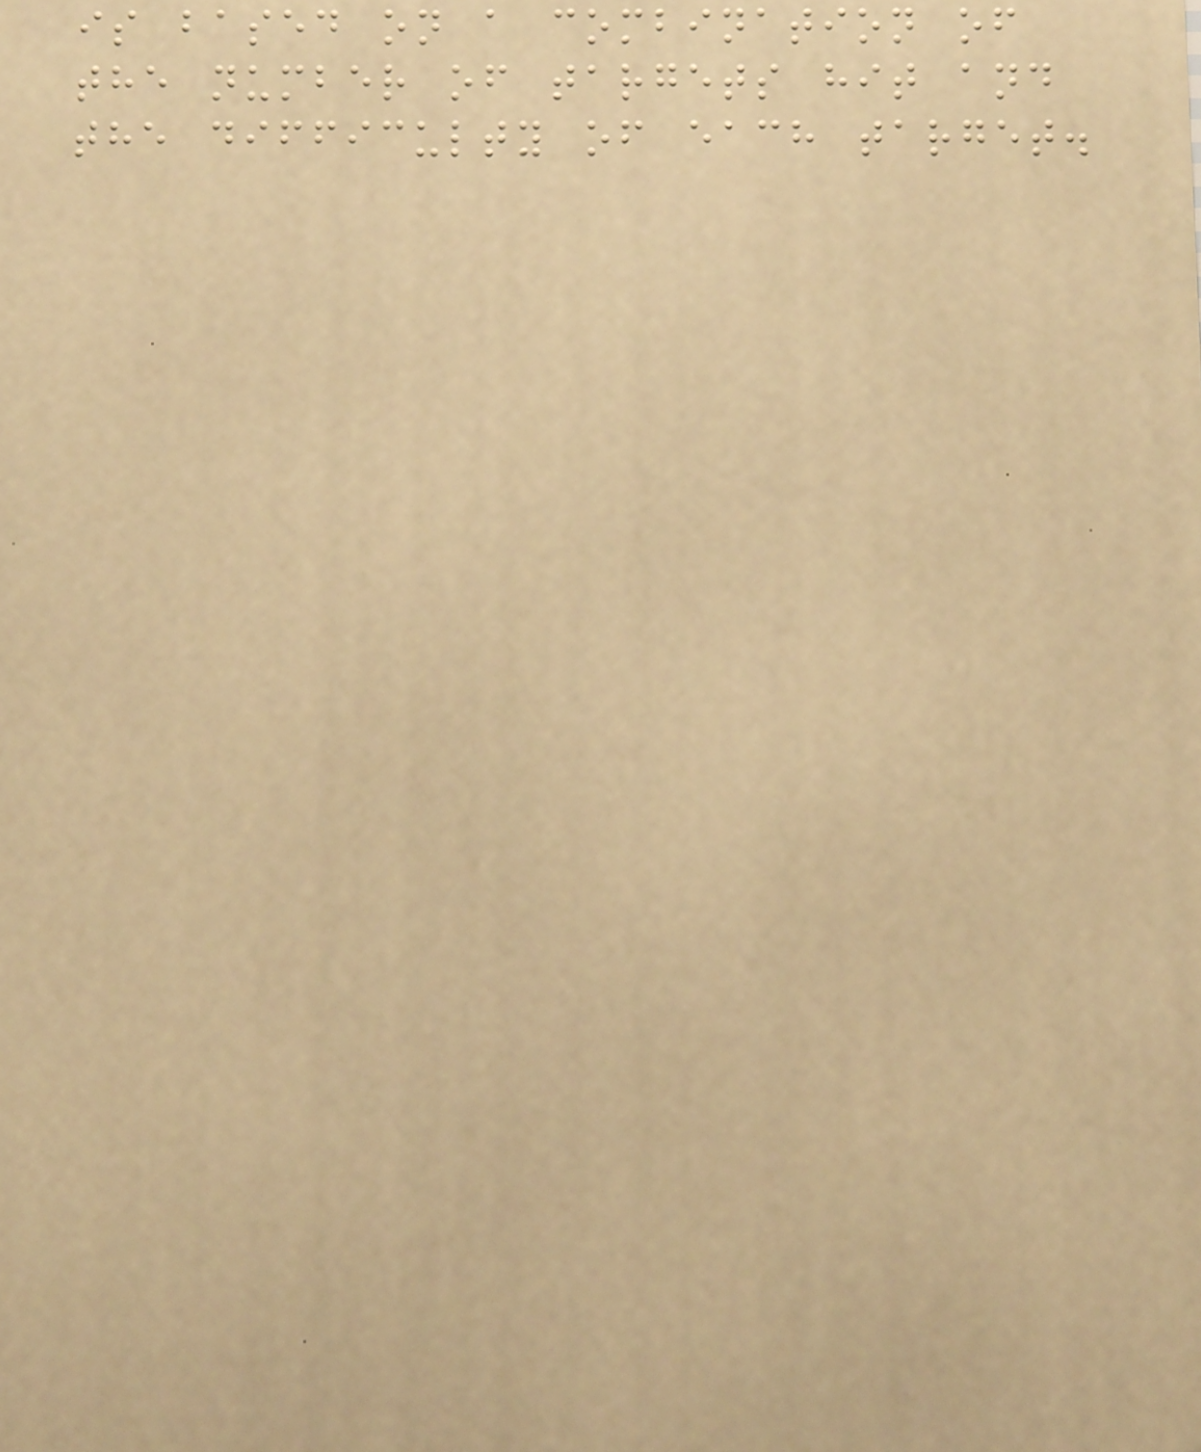is based on a combination of
the number of targets hit and
the difficulty of each target.
